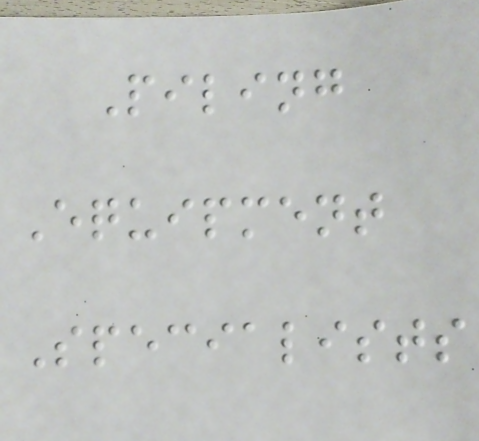Piling
Equipment
Specialists
